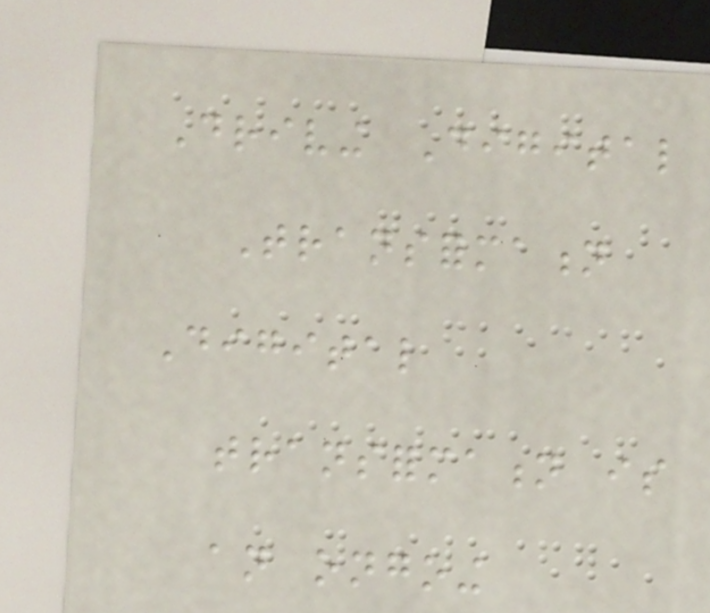Driving Digital
Transformation
Digital
transformation is
an ongoing
